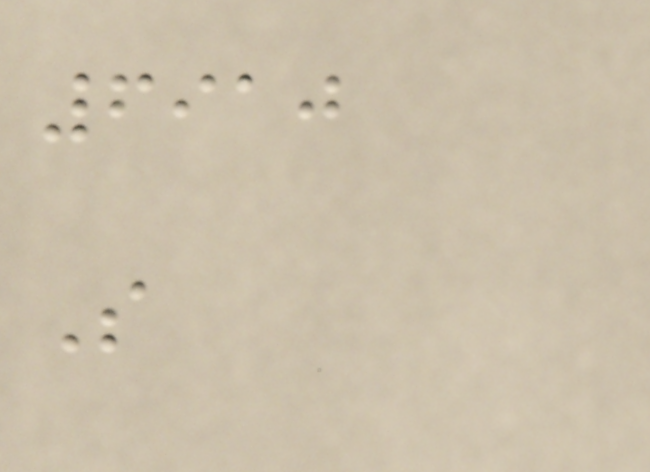6910
S
